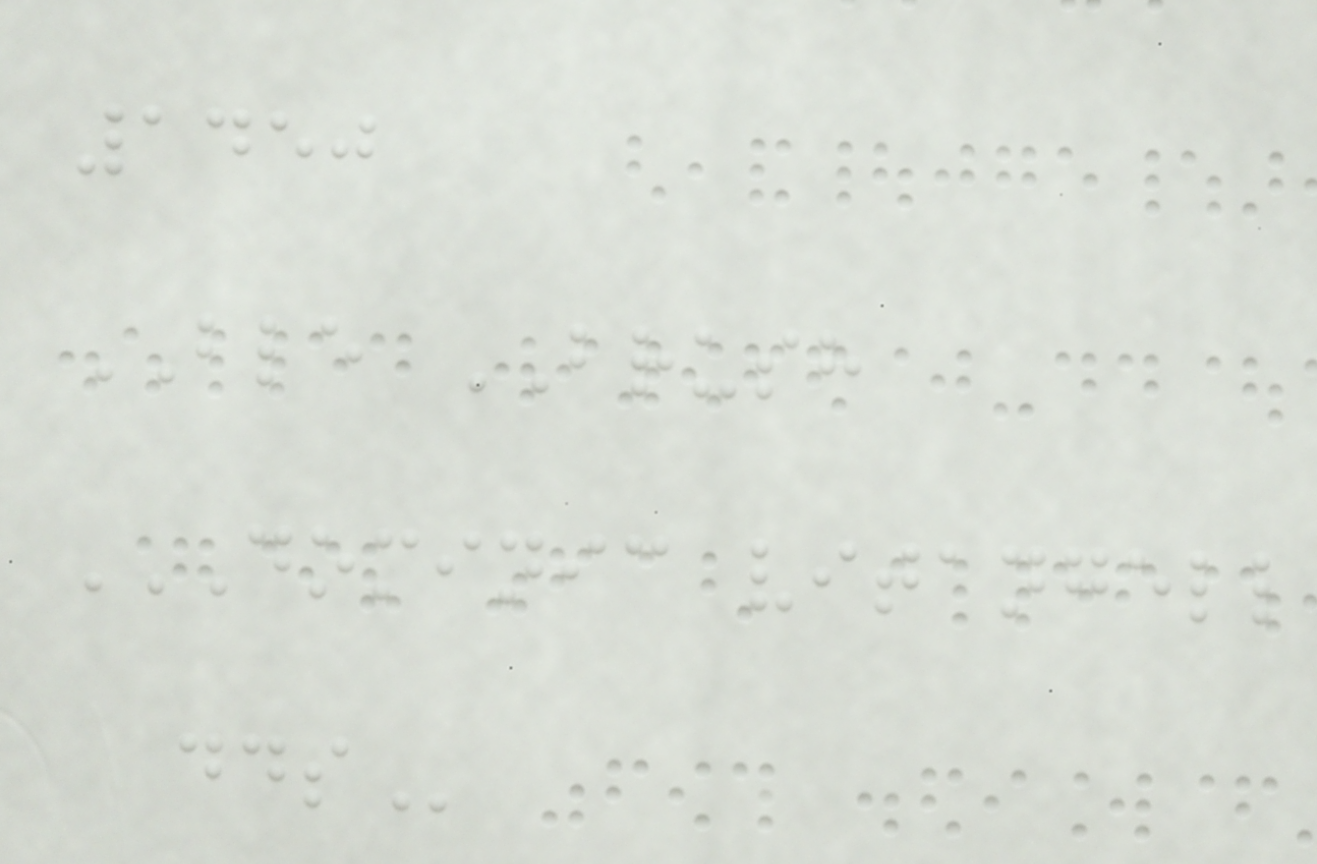1450
BLE BRUSH
DOMINIC VITANGELL
DDS
